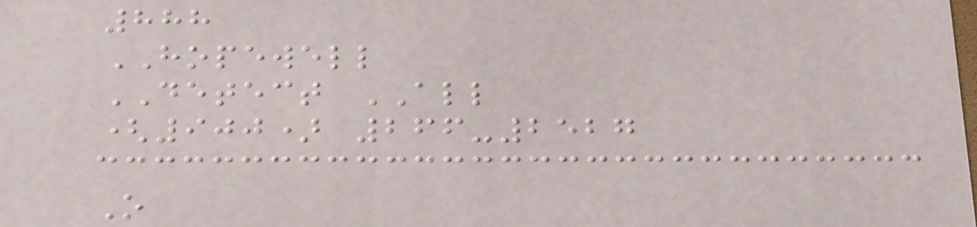888
HOPEWELL
DETECT ALL
(900) 266-2527
O
